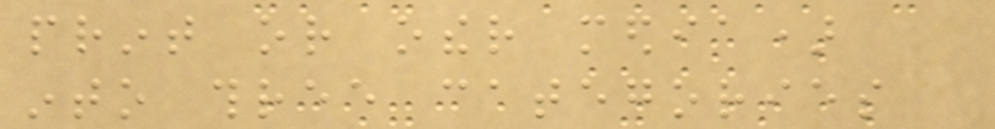print or other media)
into three categories
